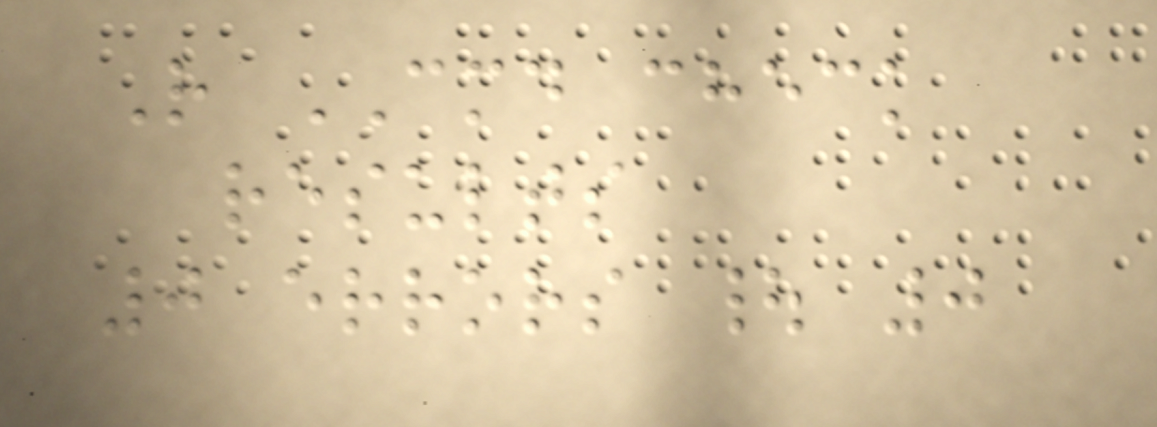R CMD check
results
0 errors | 0
